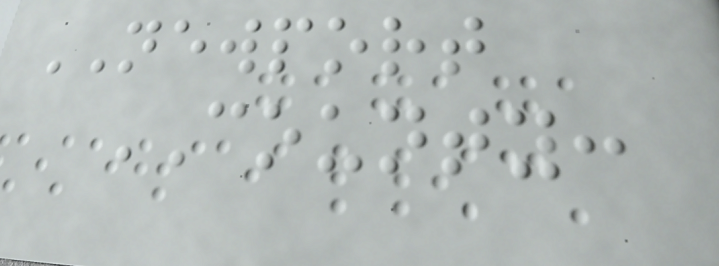NEWPORT
COUNTY:
